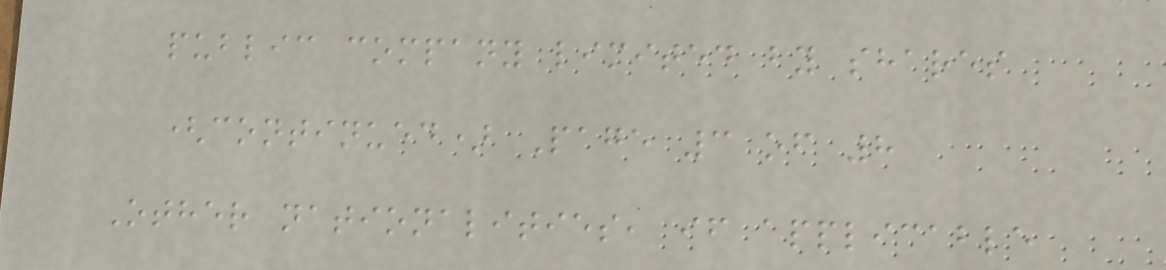public company limited by shares
(continued) Page 3 of 8
Other nationalities, if applicable
